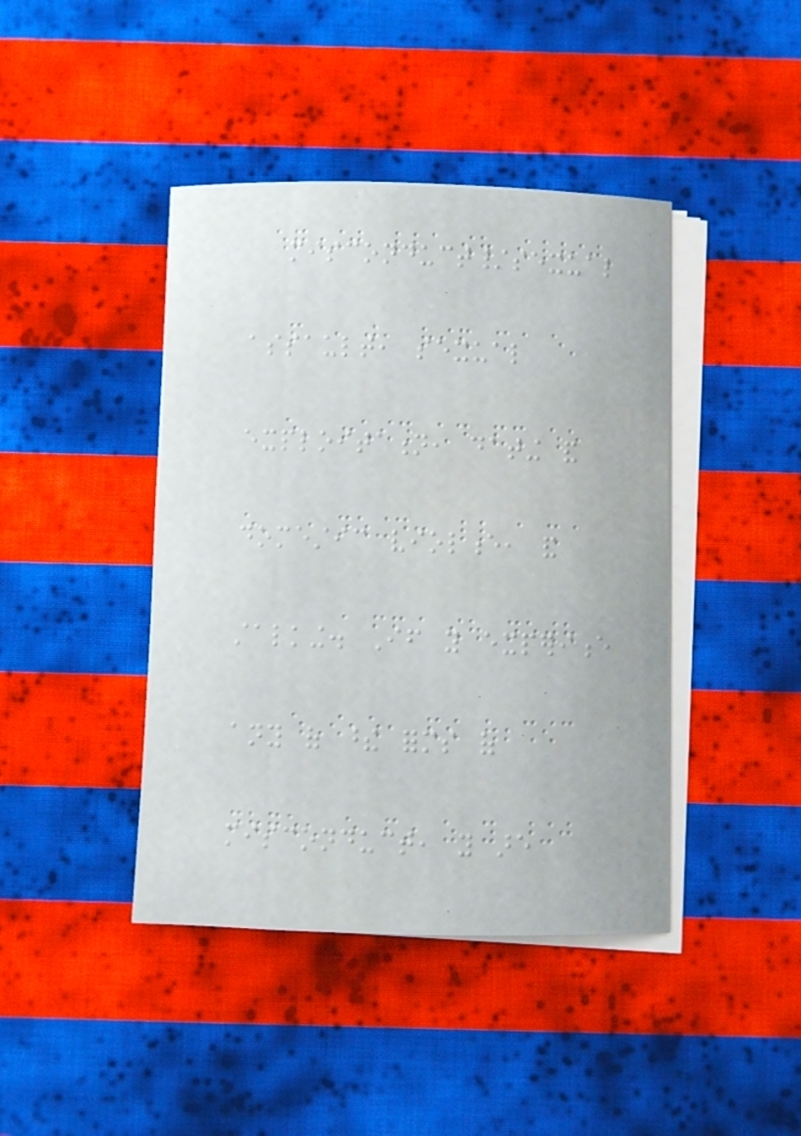misconduct/sexual
assault, sexual
exploitation, dating and
domestic violence, and
stalking. If you experience
any of these forms of
misconduct, you are
